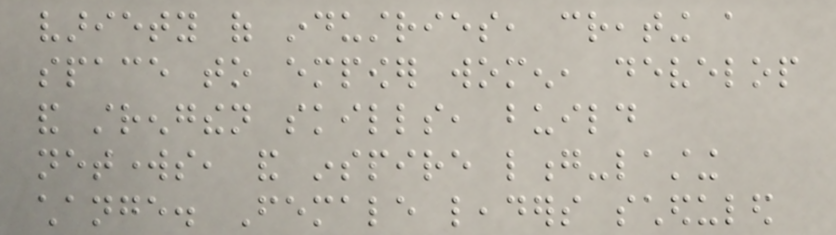variety of industries, creating a
space to empower women, develop
and strengthen skills, build
networks, and inspire long-lasting
change. Female leaders scheduled
